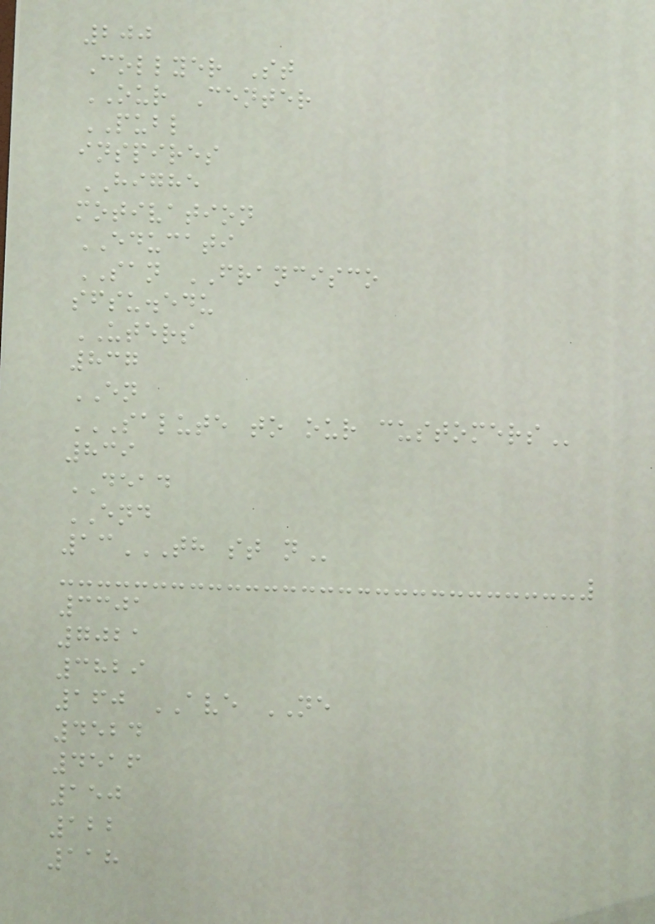200
Collyer St
OUR Center
PUBL
inspires
HIGHE
motivation
EDUCATI
SAN FRANCISCO
sfsu.edu
UTERS
837
EN
SALUTE TO OUR CUSTOMERS
839
DEAD
END
13TH ST N
3301
7021
3829
160 AVE NE
4524
4516
150
122
118
